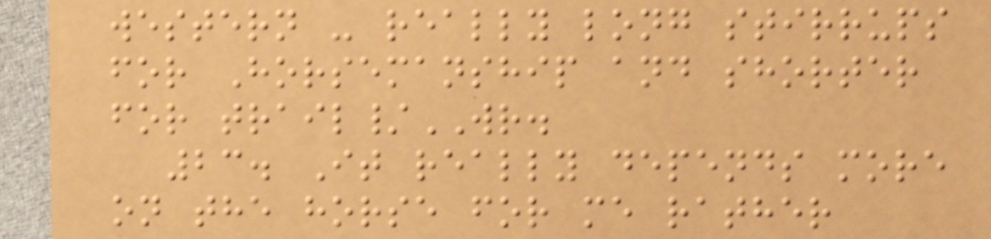western - really long stirrups
for Horsemanship and shorter
for trail/WR.
23. It really depends more
on the horse for me rather
